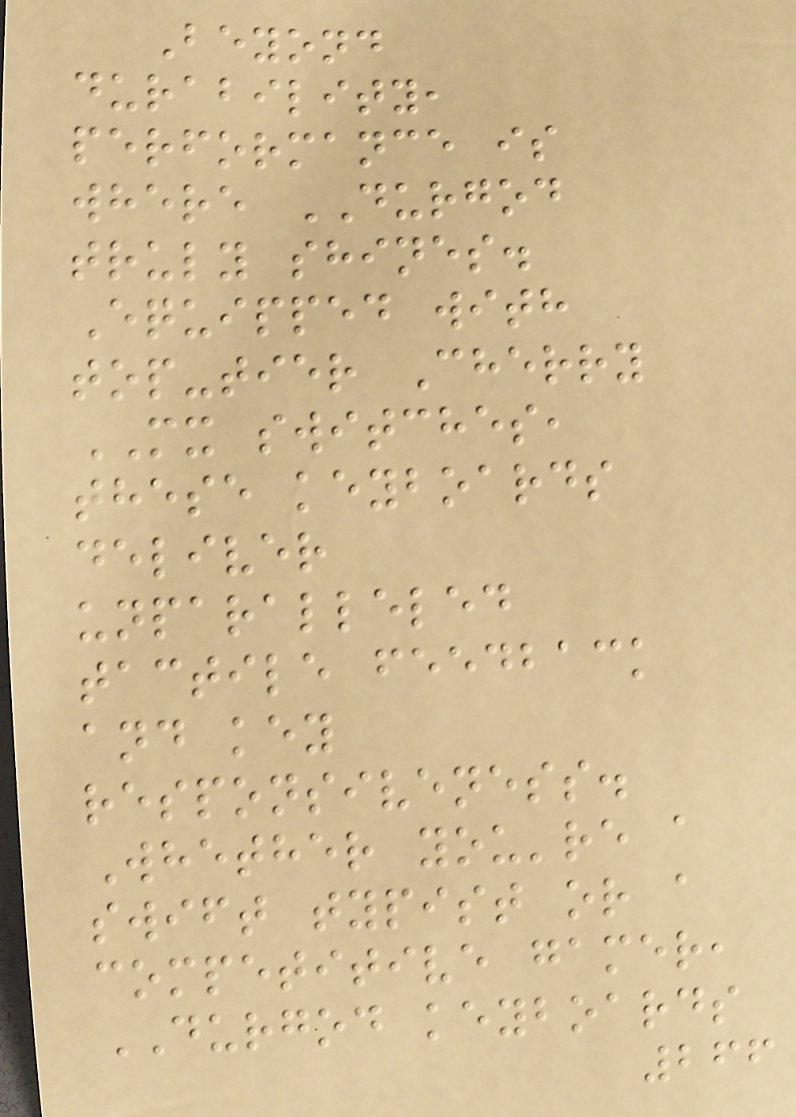Beyond
durability,
performance is
where DURGOD
truly shines.
Equipped with
top-tier Cherry
MX switches,
these keyboards
deliver
unparalleled
tactile feedback
and key
responsiveness.
Whether you're a
swift typist or a
competitive gamer,
DURGOD keyboards
266
